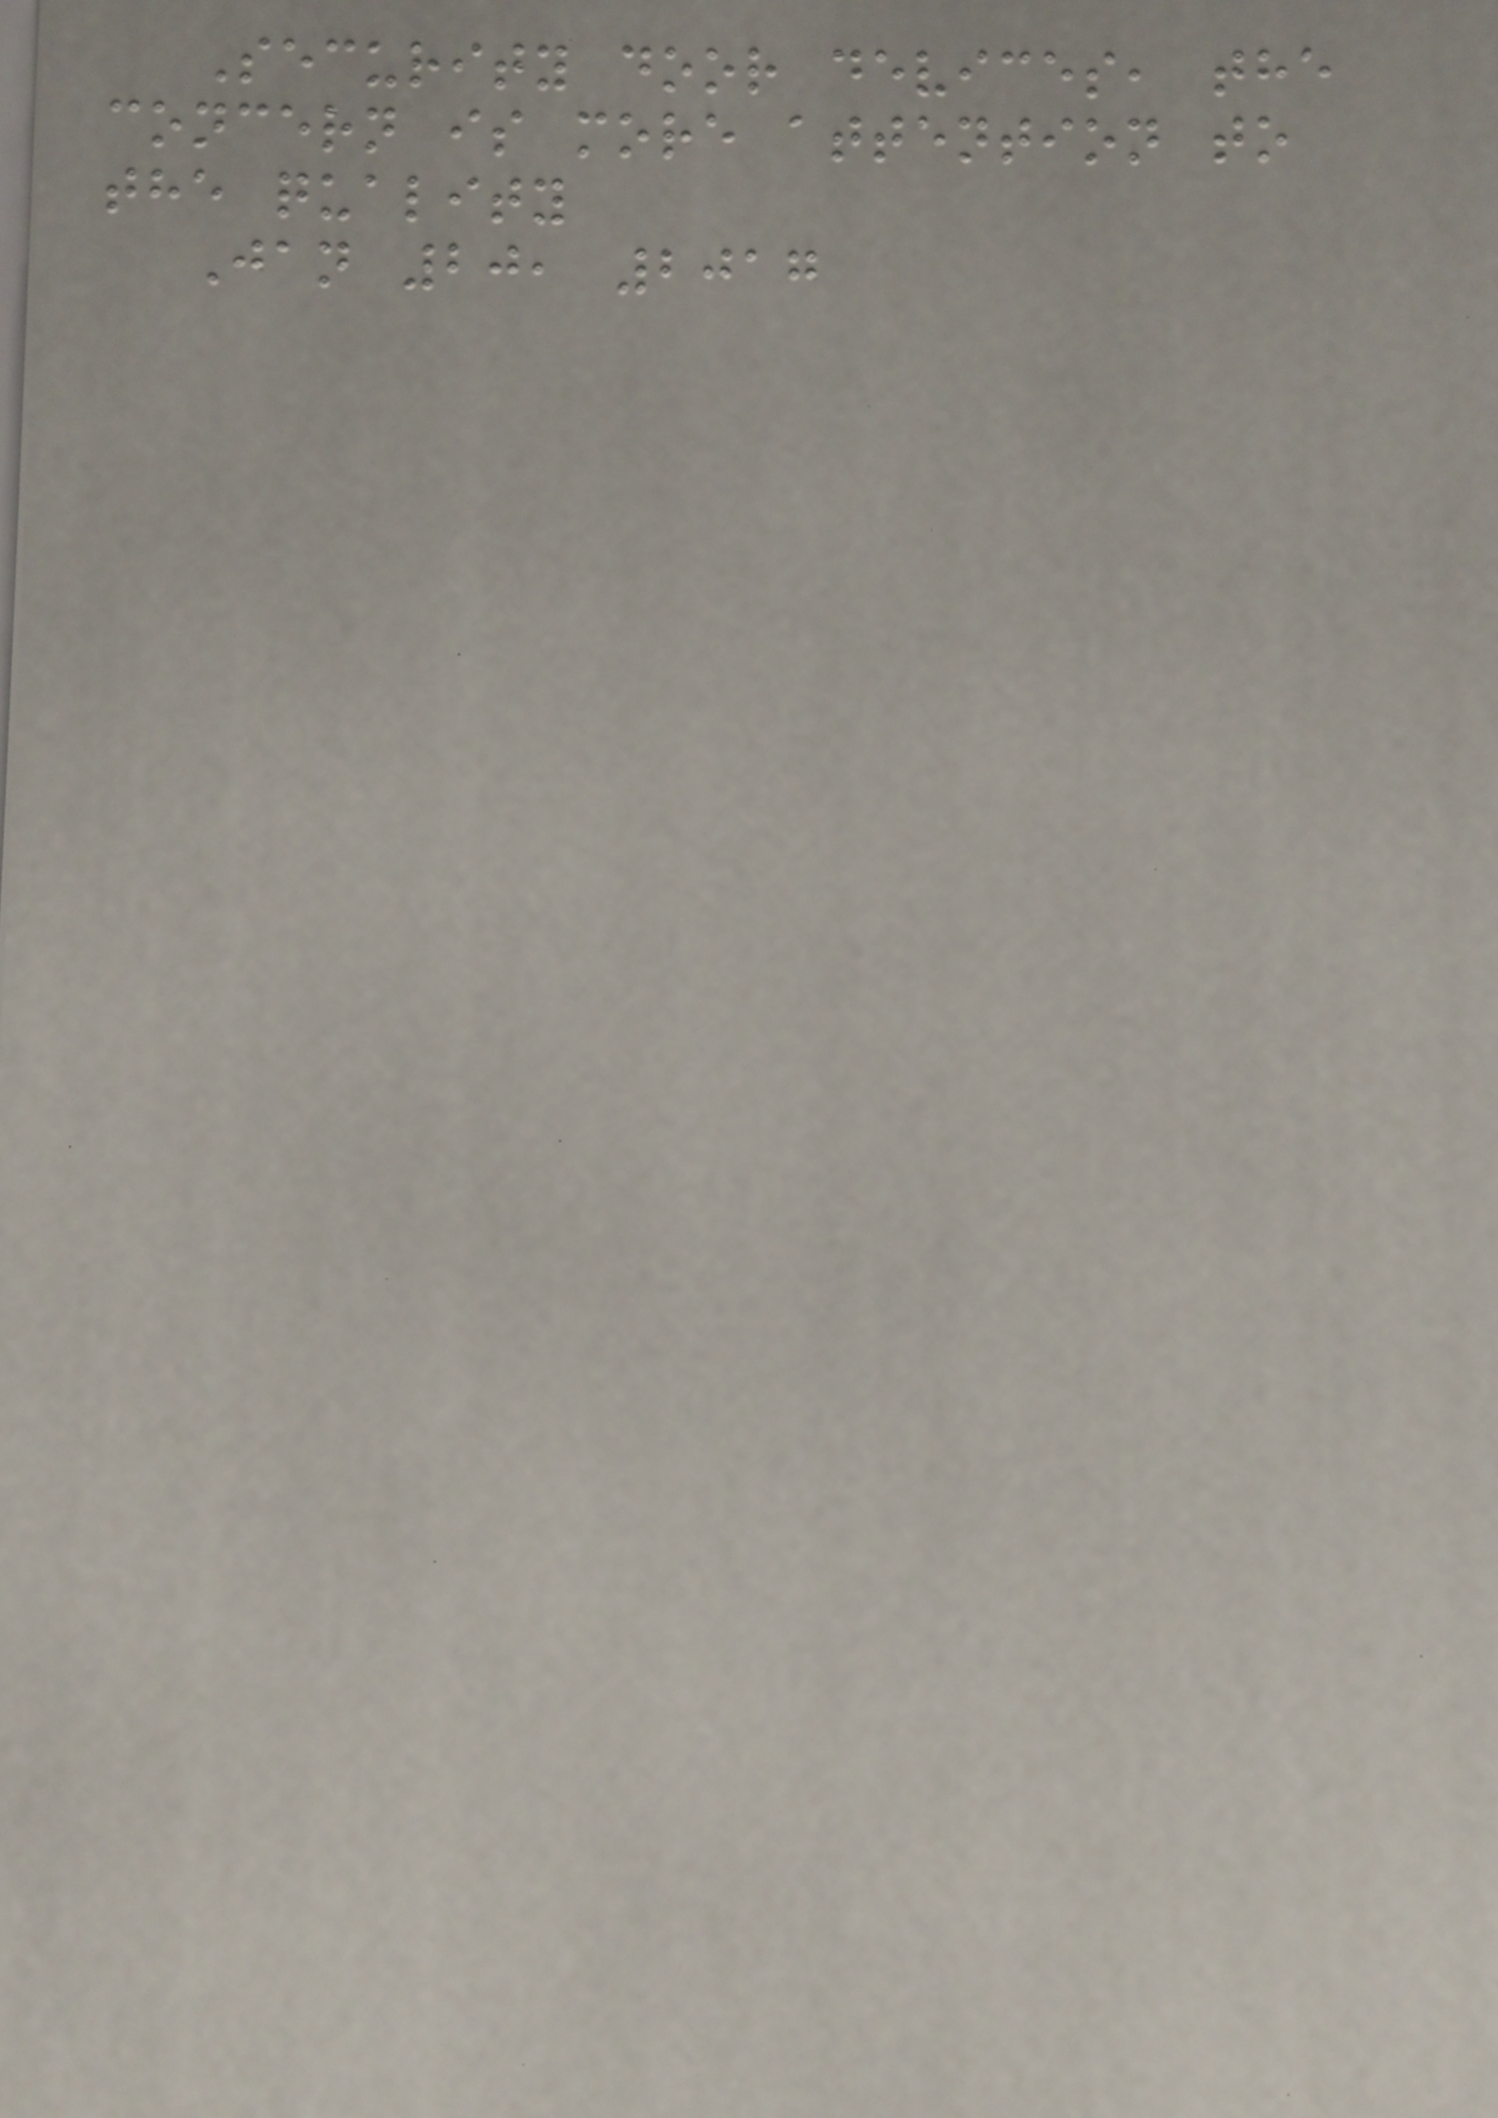Security door devices, the
concern is more attention to
the quality
Jan 20, 2017
